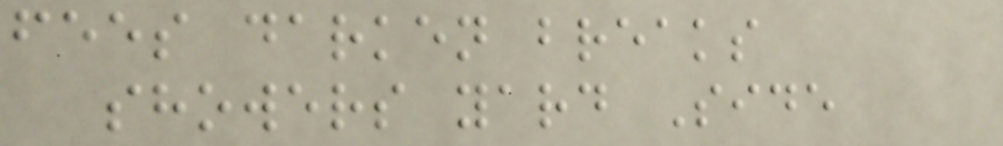fees darken breaks
showers yard Side
